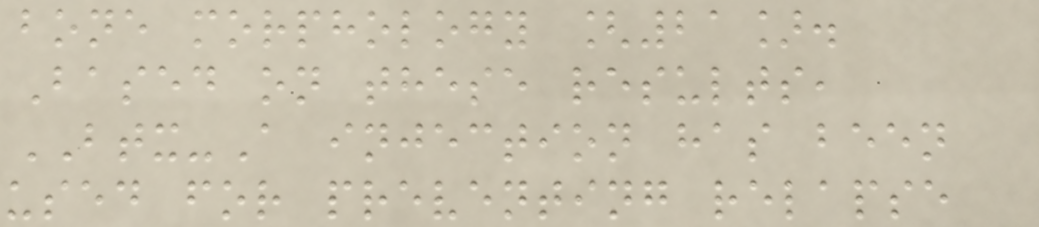bone morphology [21].
Based on these results,
BTX-A injection has been
used for preventing relapse
